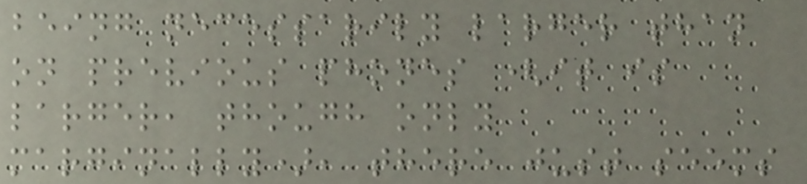being necessarily larger than
on previous phones (it is
larger, though only
marginally), there just seems
